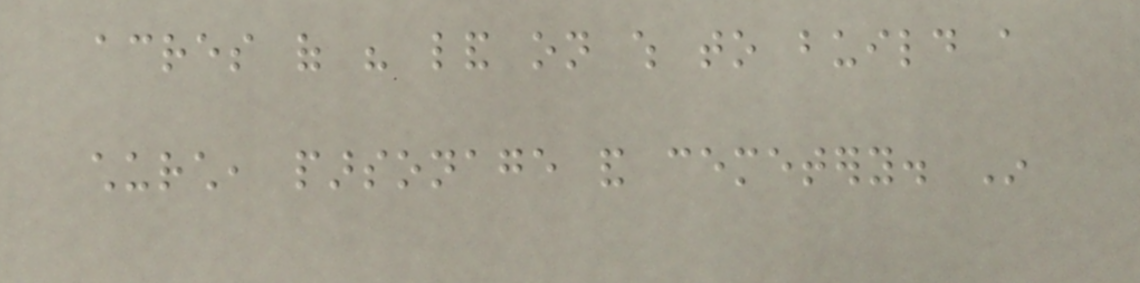acres of his land on which to build a
church, parsonage and cemetery. In
